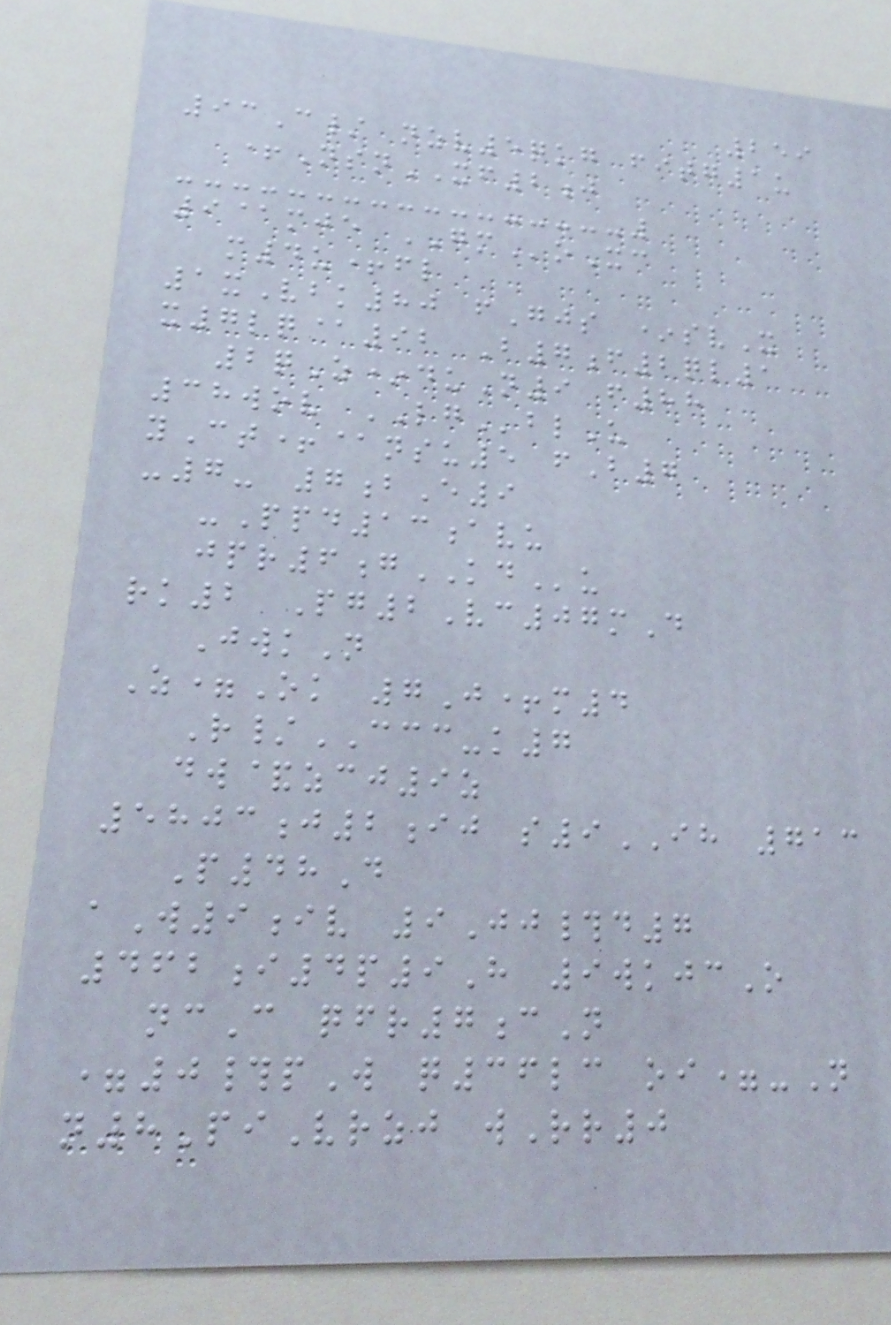259
93C/ nzv5qkg fitg1u
+NsnXF2j
9@mje GMoXc
m4u+fl
1xVbk80 fGjs *svX
x7lq@92 B7f2ql1
2qZ*duN9 f88
38wov LGblU
yCt+@nsu5 fB7
-7- 7bE9
-Ppd13avu
jpr6gKDu
rk2 Pg2Vc07mD
JwkN
Z=Ok 7J+m4
R/CCC-k7
dw&zcj9z
5803j2ij s9IH 713
P48D
aW9iv 9Jj#d7
462i4p9H 9wkjcO
ncC qfr7cN
=0#pW q36lc oi=-N
n8PiVrzj wRr0
